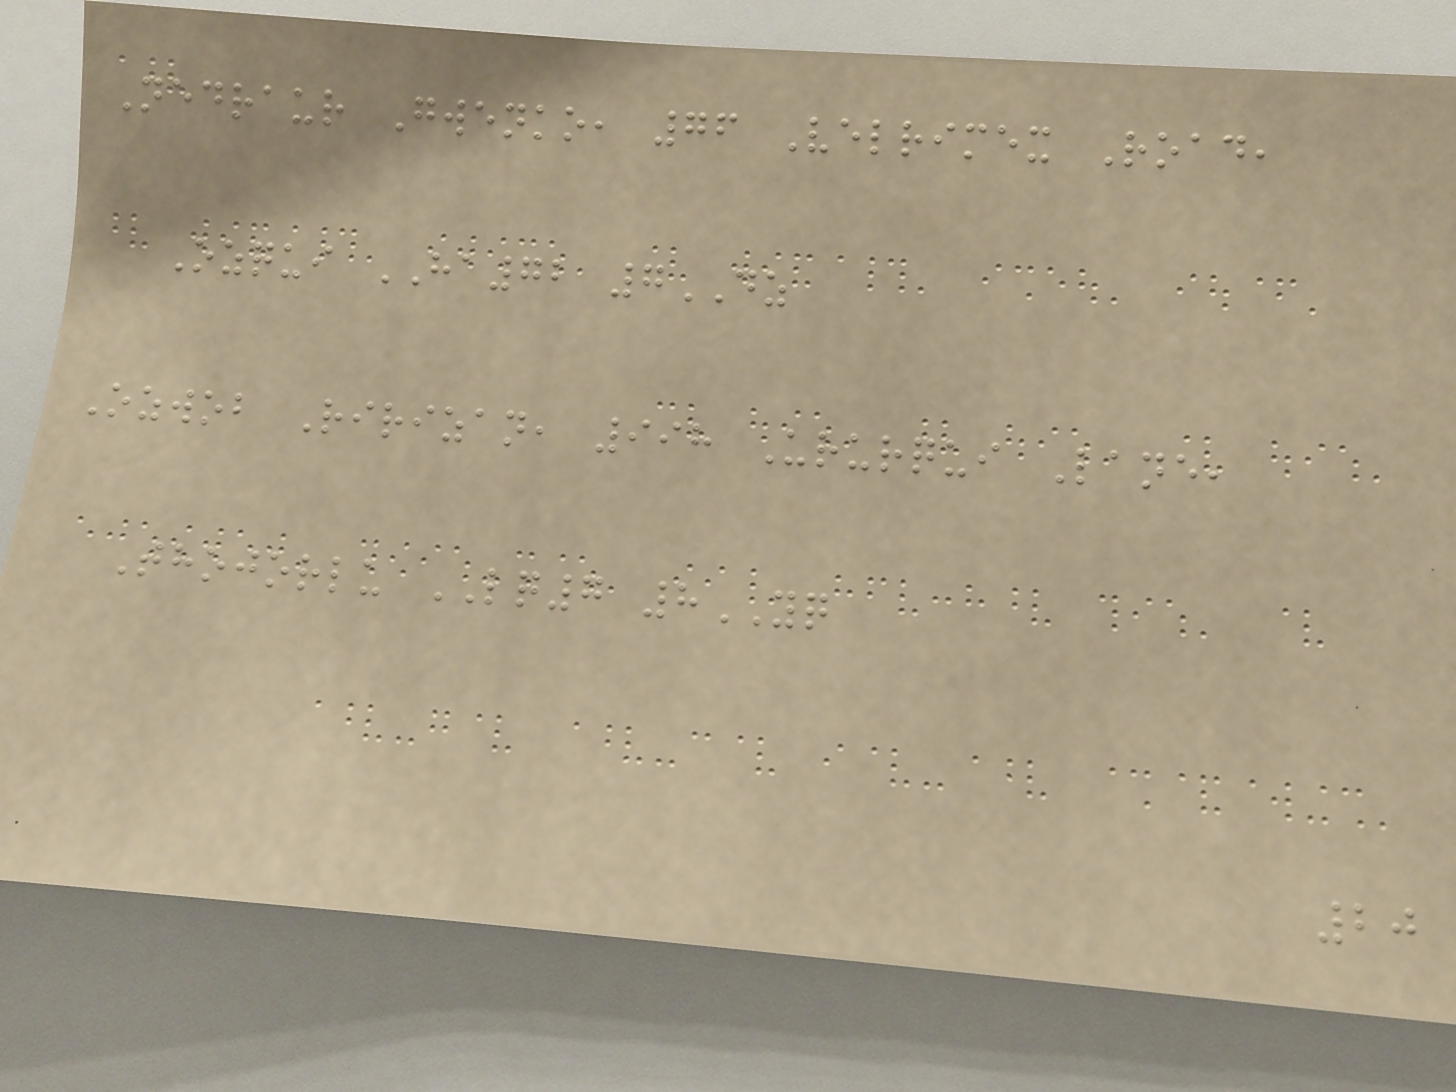Nedraur Gwenko, 76 Velrimex Road,
Ozqui HA72 7DZ
Ozwob Ririzan, 998 Ururqui Lane,
Thojorlu LQ7 8YQ
20
